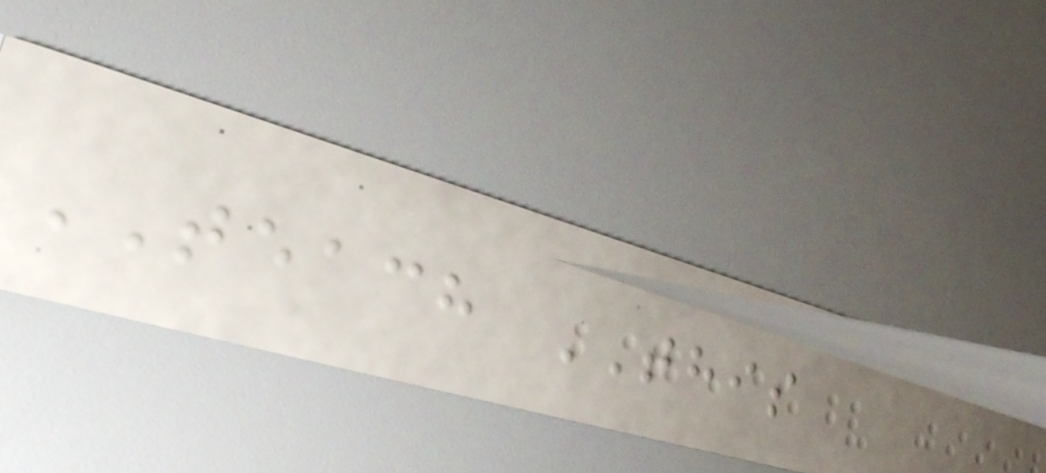TEACH THIS
